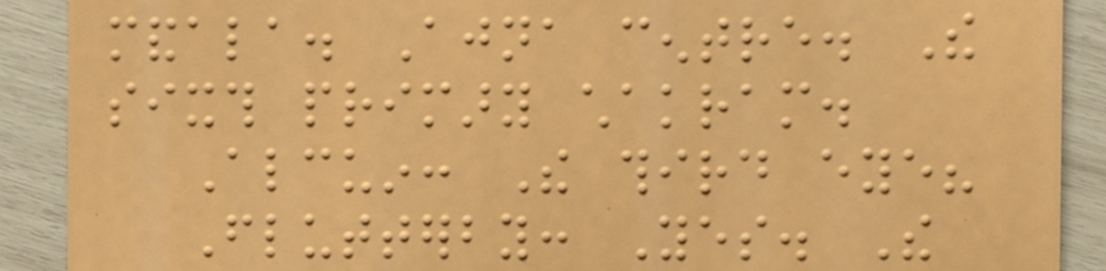mandala. Ajna centre. The
sixth primary chakram.
Alcuin: The third eye?
Flutterby: Yes. The
